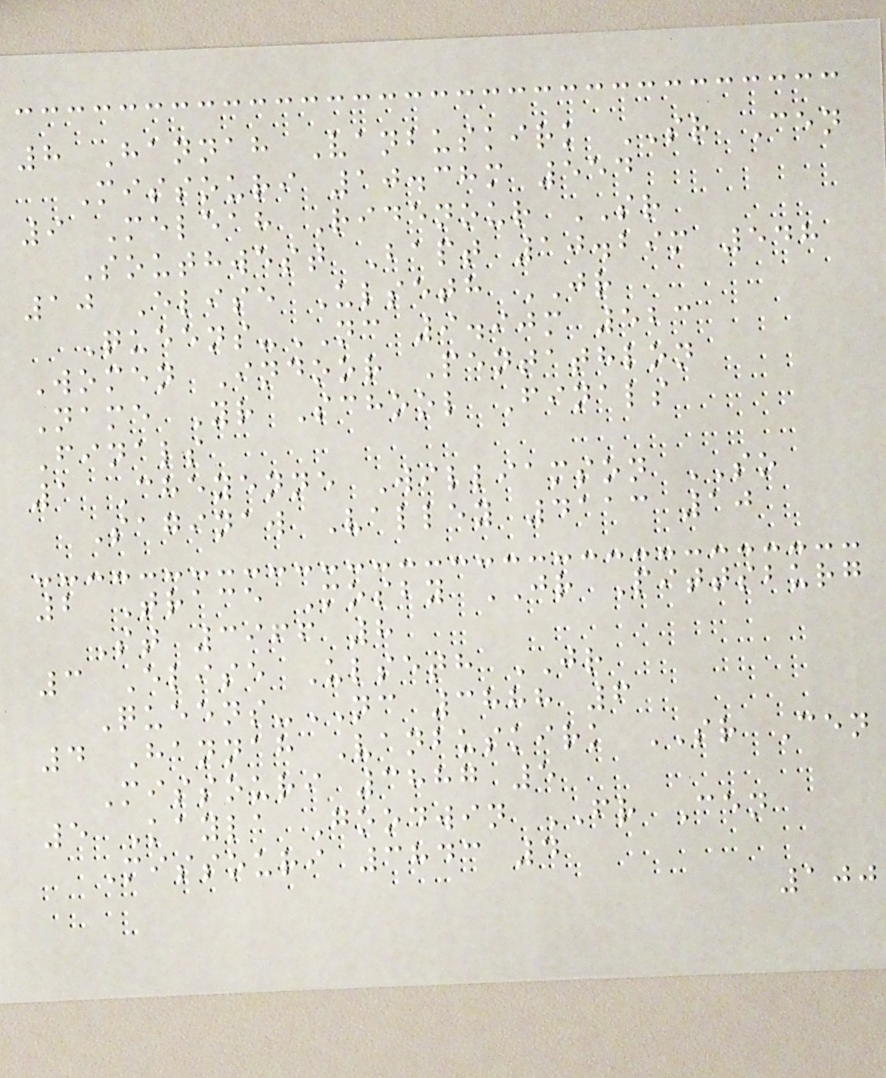8 Hannah Vanbuskirk SR Cen
Missouri 10.38m 554
9 Meleah Ridenour SR
Southwest Bapt 10.29m 548
10 Elise Ulseth JR
Queens-NC 9.90m 523
Women Indoor Pentathlon
Name Yr School Finals
Finals
1 Cheyenne Williamson SO
Saginaw Valley 4113 10
2 Trace Mosby JR Pittsburg
St 3966 8
3 Elise Ulseth JR
Queens-NC 3888 6
4 Hannah Vanbuskirk SR Cen
Missouri 3887 5
5 Kayla Goodwin FR Cen
Missouri 3843 4
100
